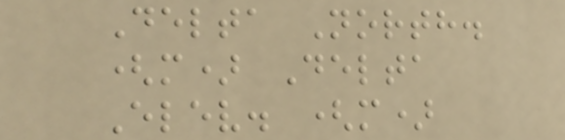Delta North.
(m) Delta
Elev. (m)
